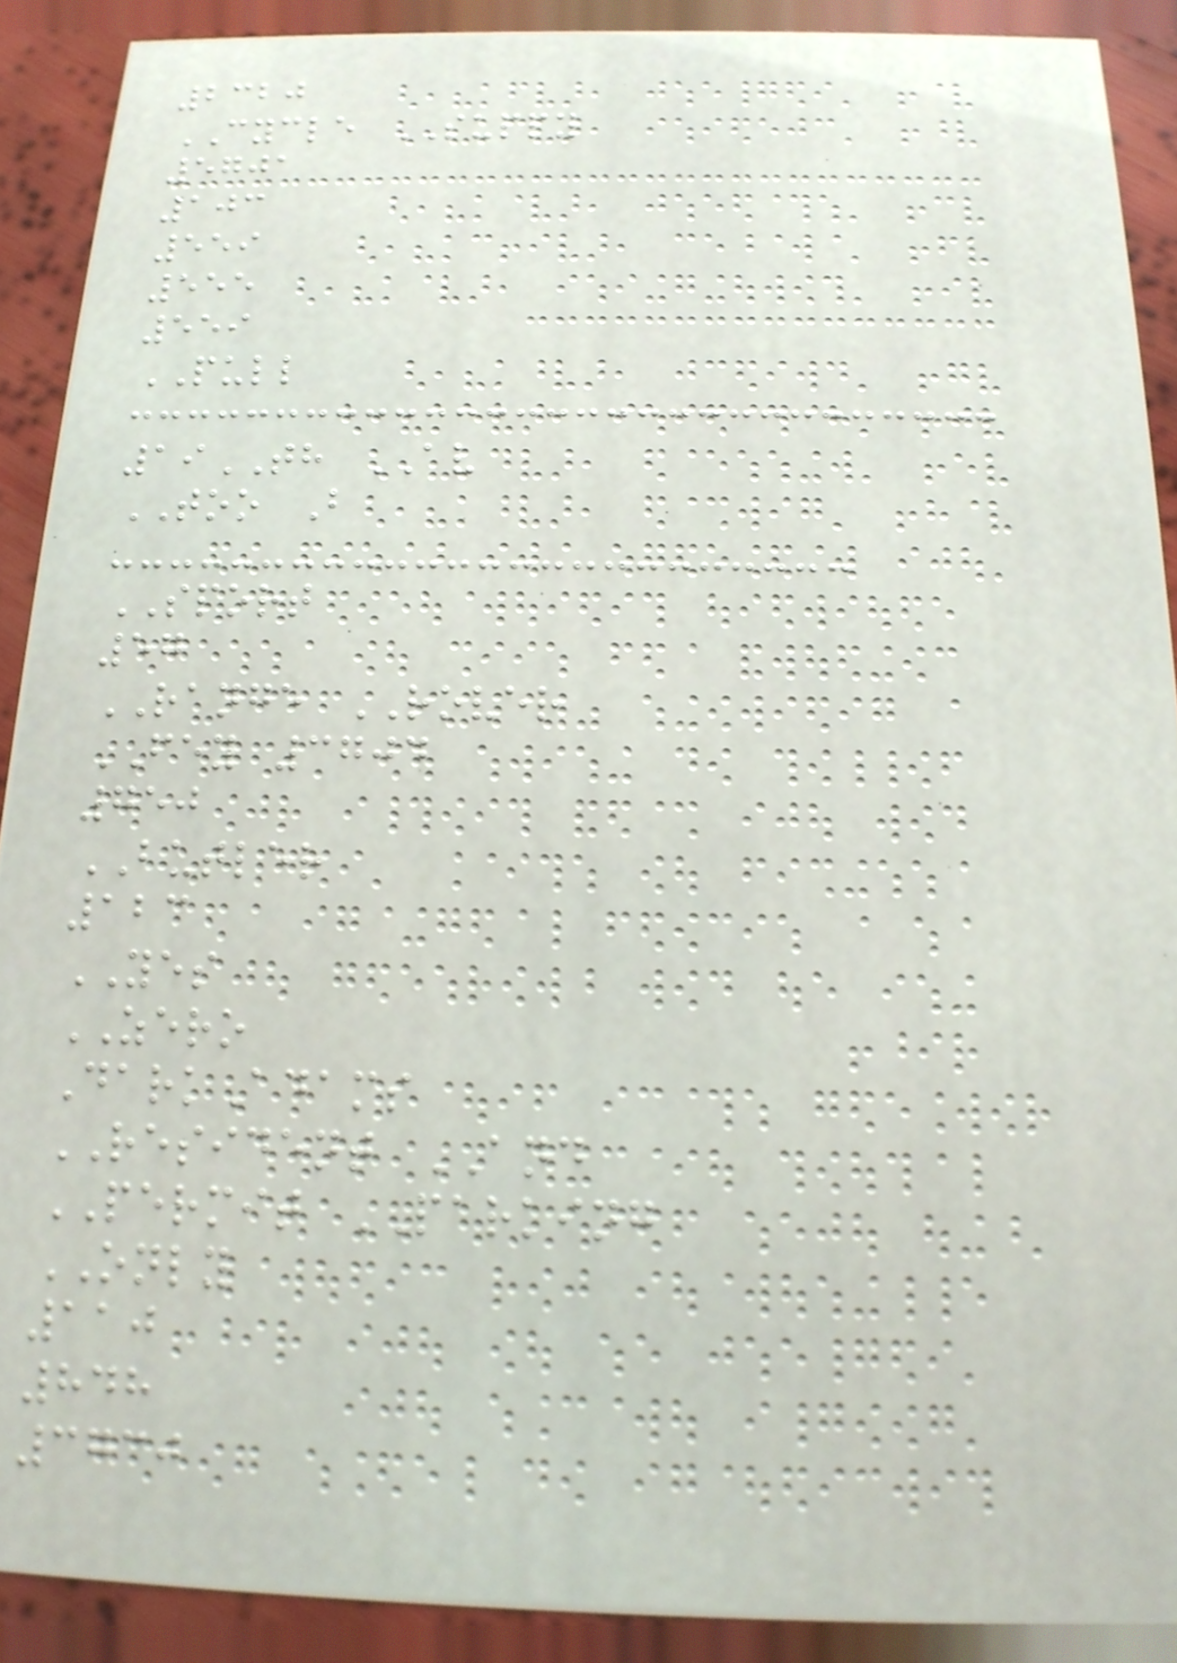2320
CYCLE SUPPY
5701
103
559
555
559
PULL
19TH AV
TOO B
SPORT
57
RANGE ROVER
FEY 3704
750
BUTLER
123
YES
ZERO
DarkAdams
RESIDENT AND
PERMIT PARKING
ONLY
110
848
3730
